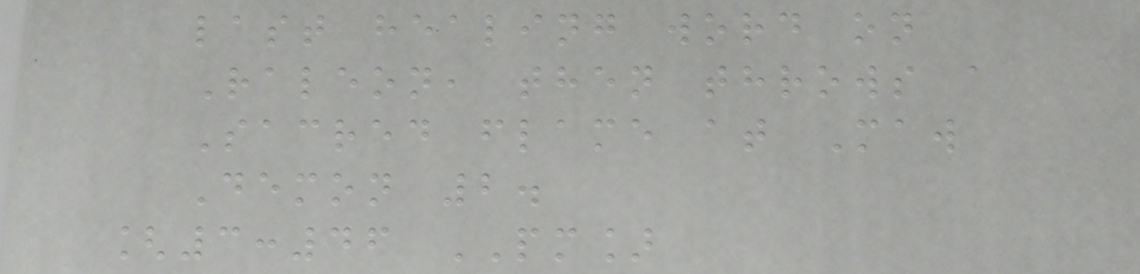last healing word on
Raleon, then throws a
Sacred flame at Maw
Demon 2.
[3:46 PM]
